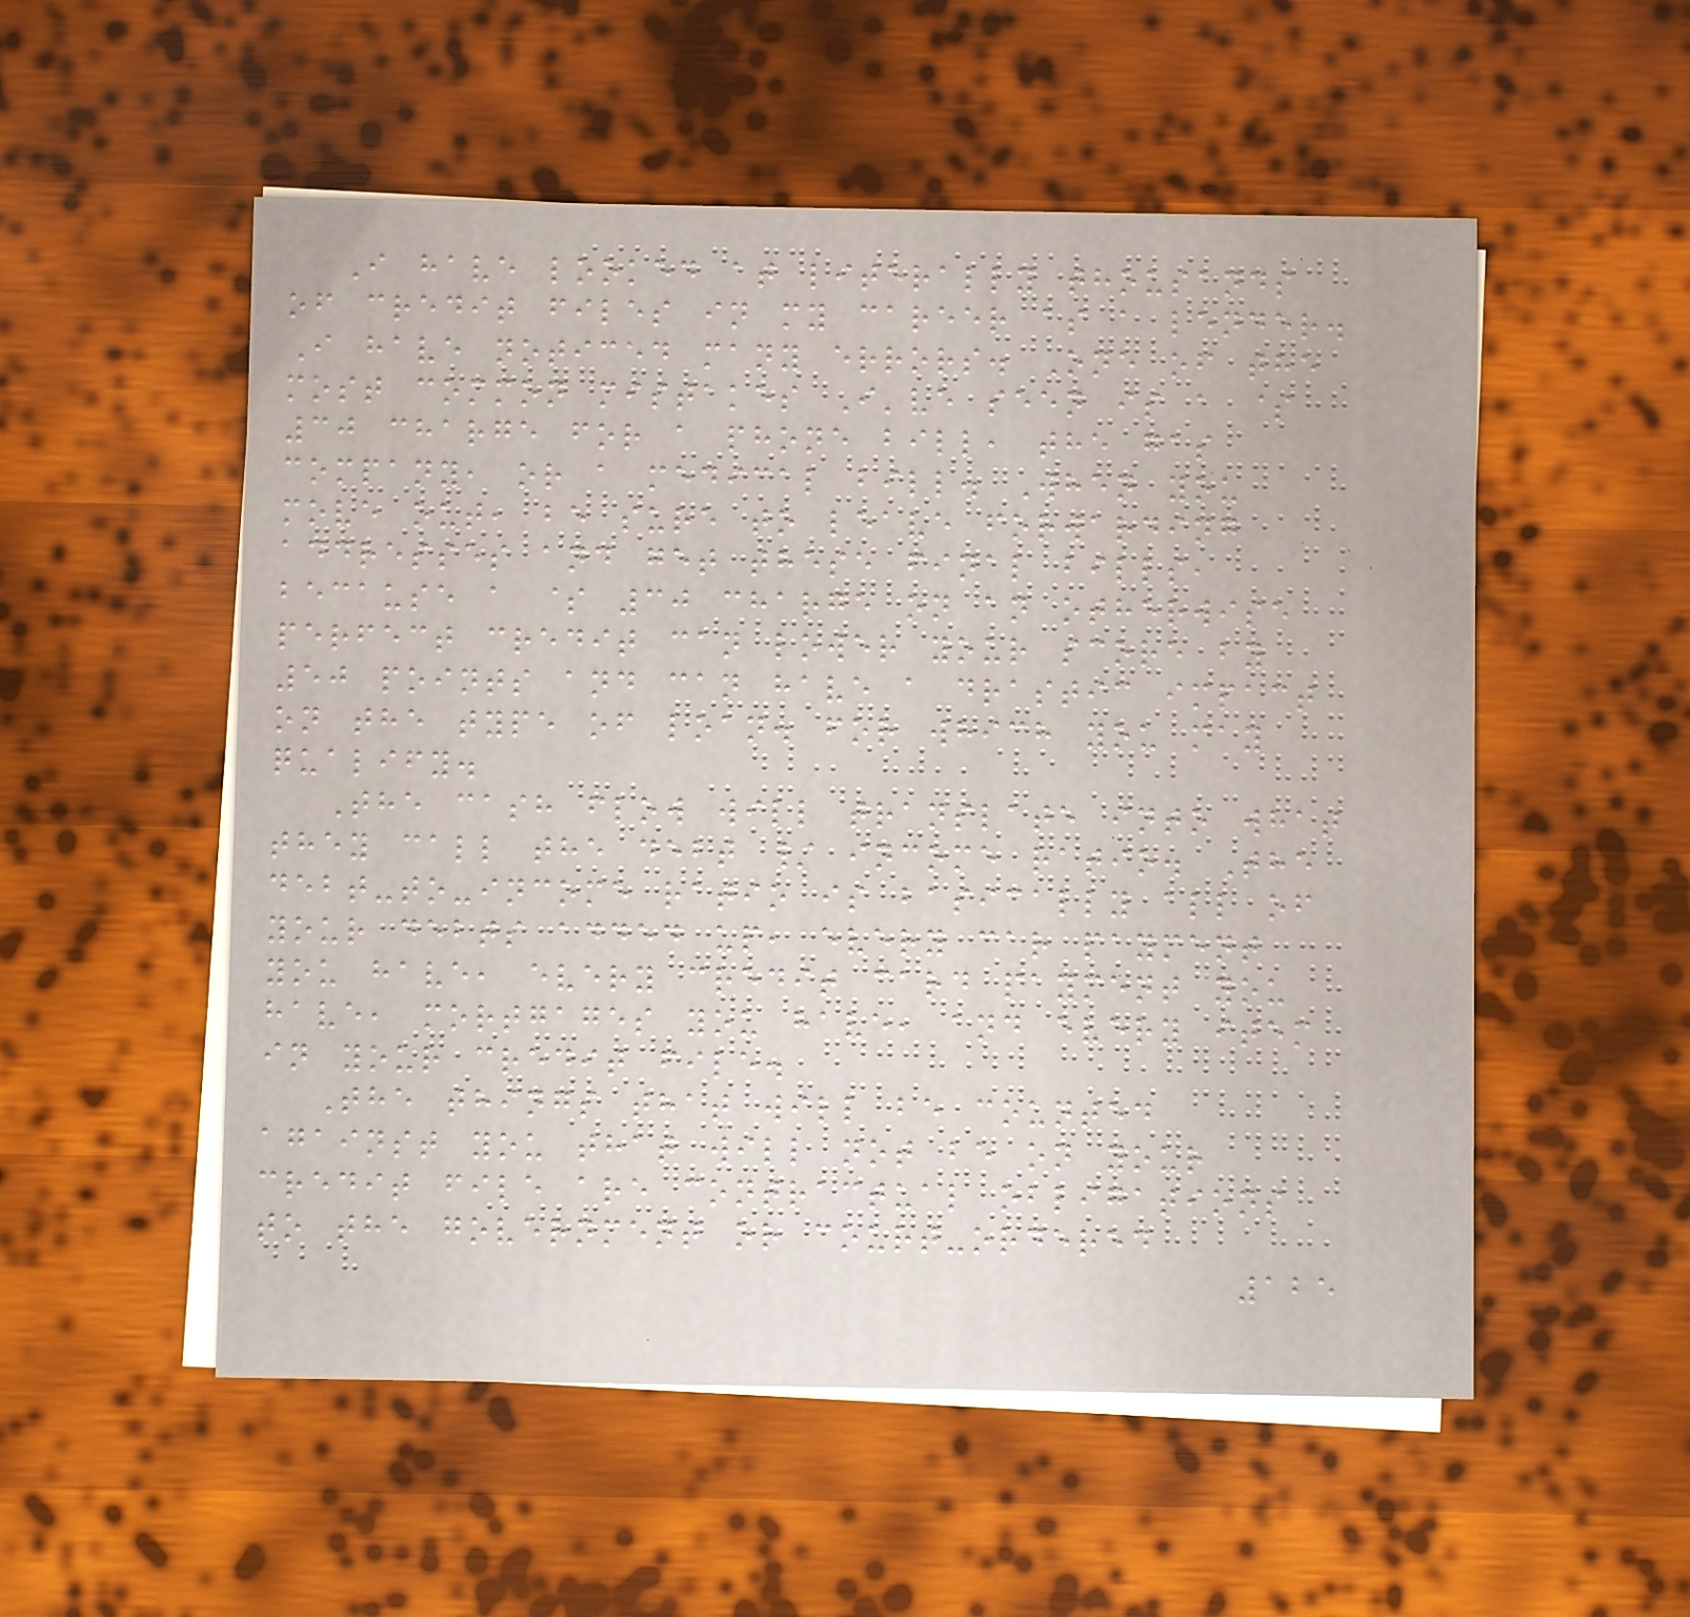I have looked at literally thousands
of credit files in my career as a lender.
I have noticed many errors. One of the
most common mistakes I've seen is a $
30 charge for a phone bill, the gas
company, or a medical bill. When you
move out, be sure to leave forwarding
addresses and get these final bills,
because a $ 30 charge on an otherwise
perfect credit can lower your score by
50 points and can have a drastic impact
on the type of loan. for which you may
qualify.
The cash flow will translate into what
they call the debt / income ratio. The
debt-to-income ratio is basically all of
your debts added up, every car payment
you have, every credit card payment you
have, mortgages you have, and every item
in your credit file.
The things that will be counted
against you that will not be on your
credit file are contractual obligations
to the government or court-ordered
125
